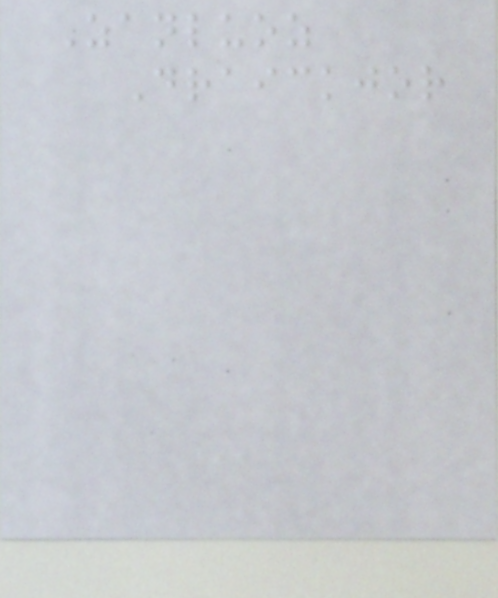Zanluoz
Draickjor
